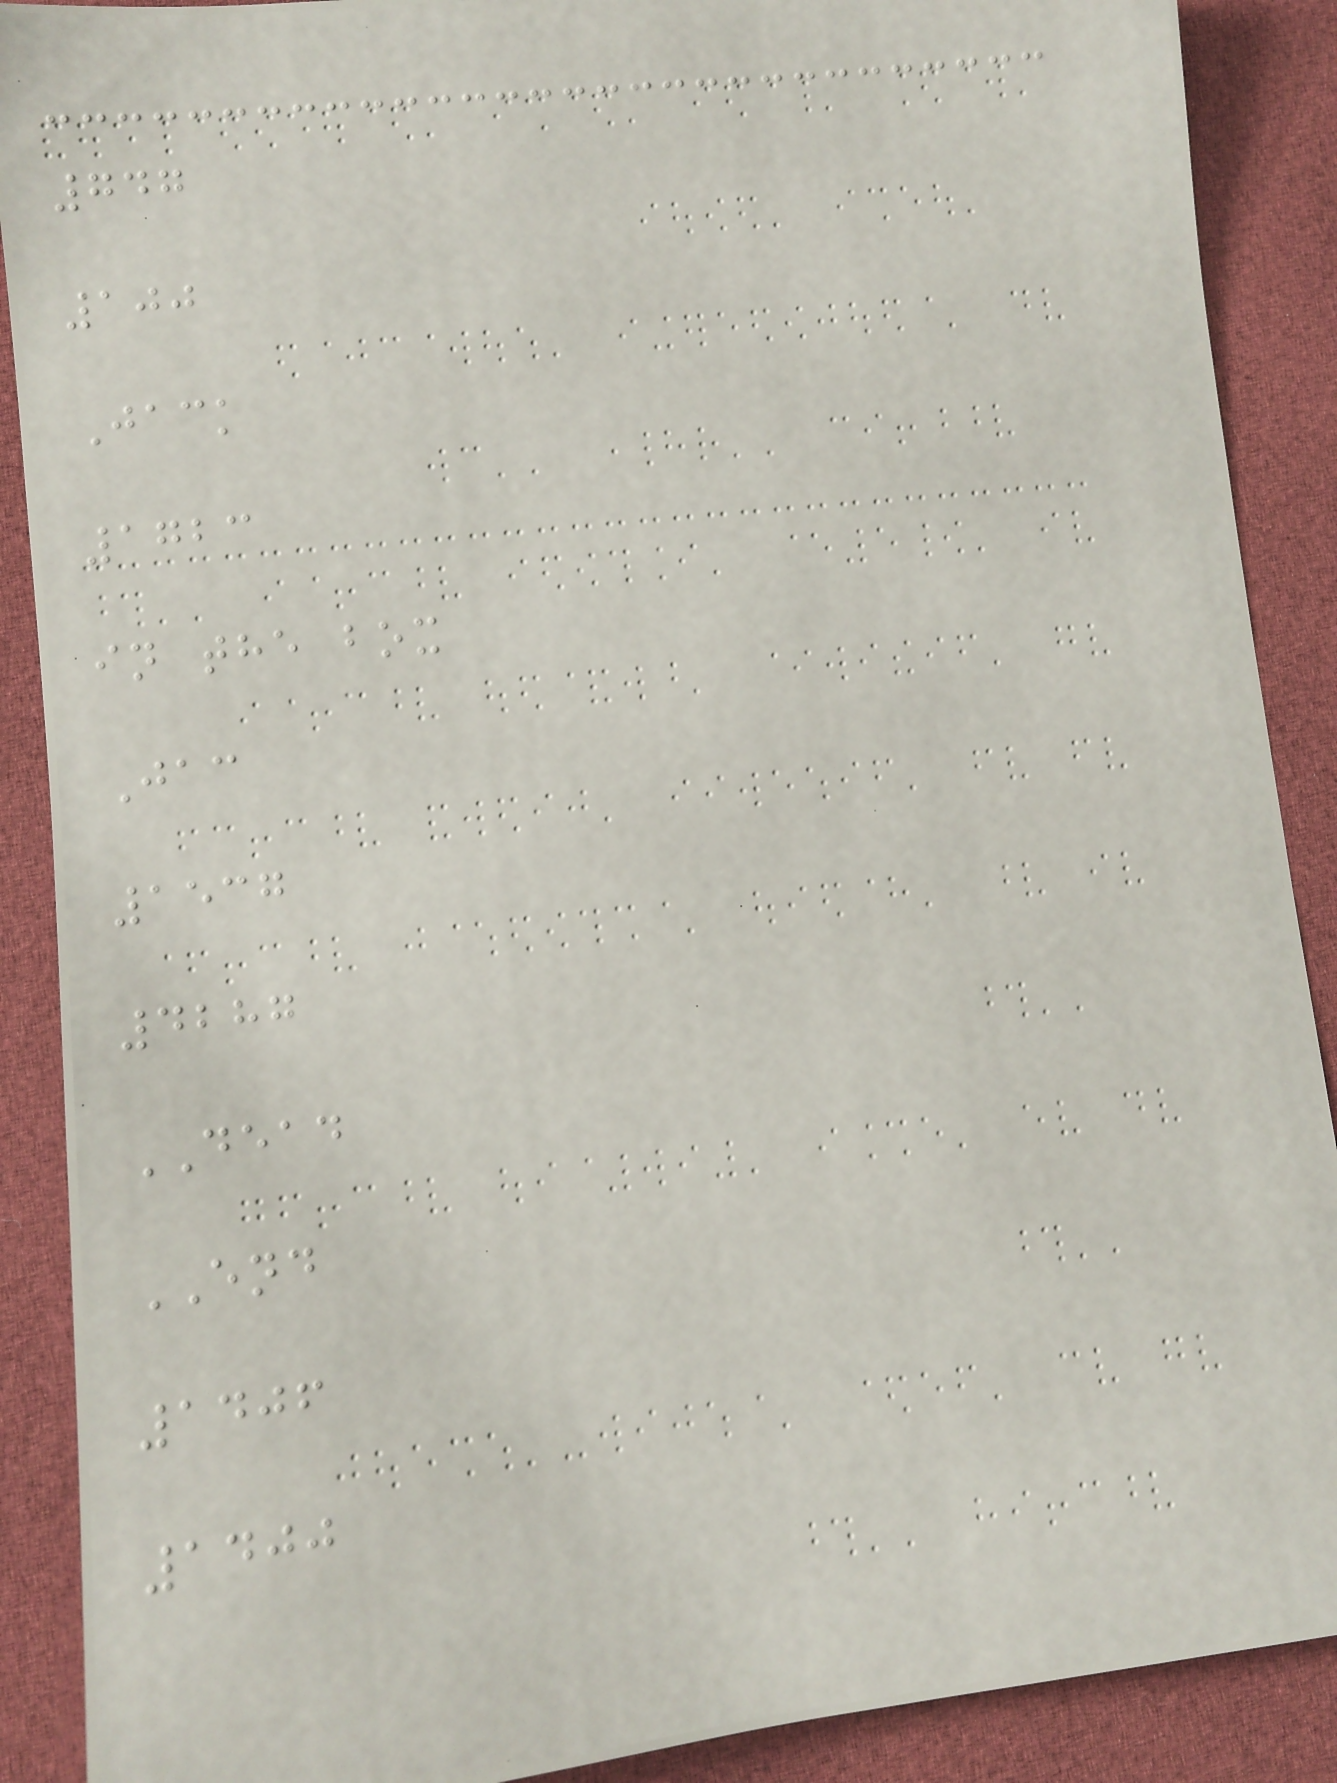747
100
Jack
1723
in the box
Jac
1537
4287
DEAD
END
1406
1400
